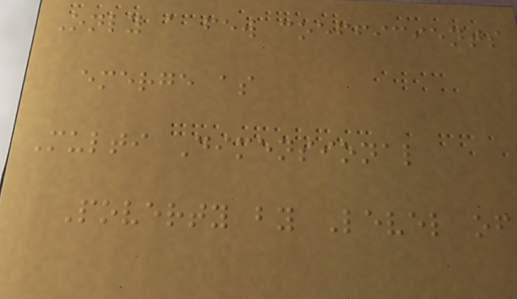Only a few coefficients
emerge as
Multi Dimensional
Poverty by Level of
